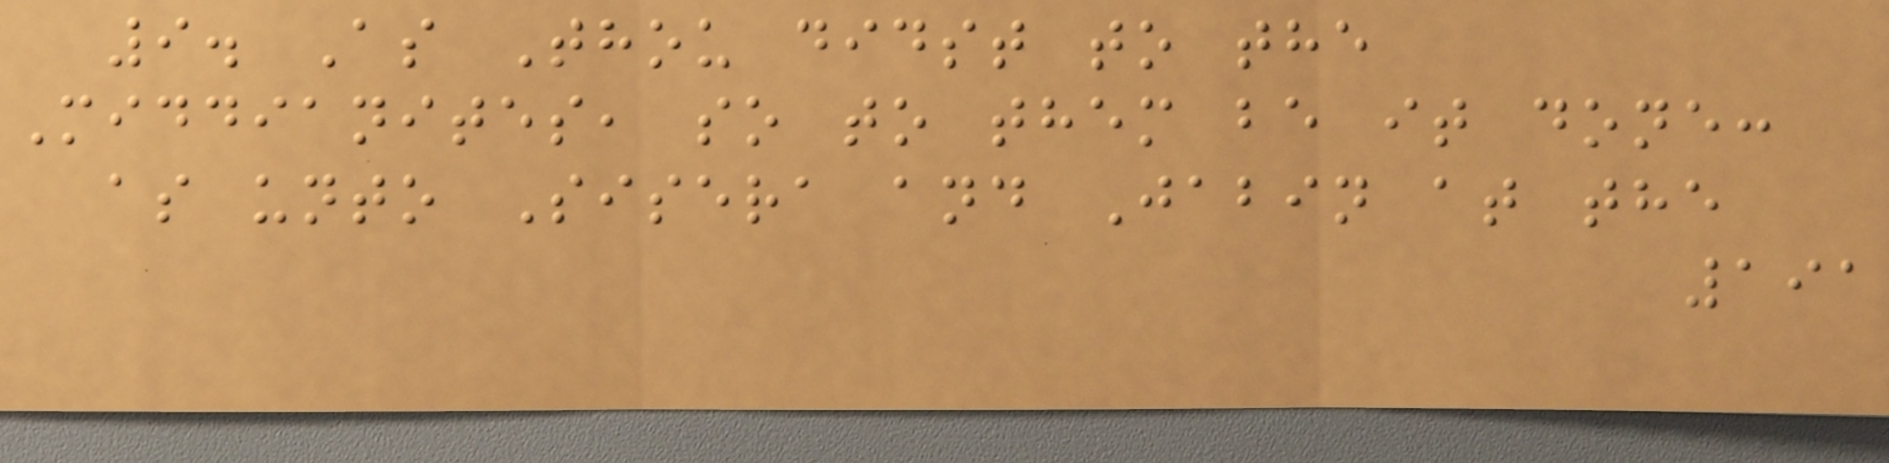9. As Thou didst to the
Middianites, so to them be it done:
as unto Sisera and Jabin at the
191
